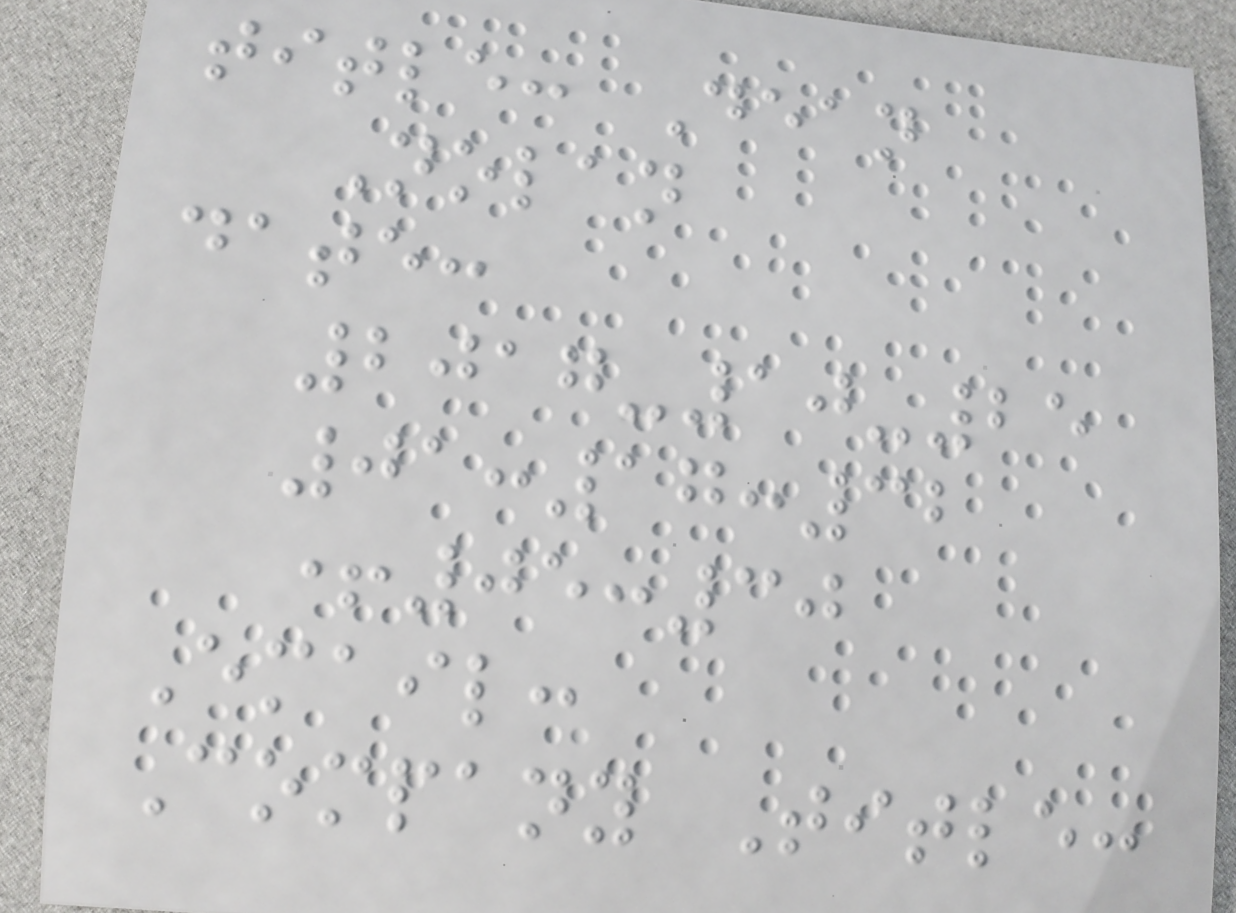title: Dean
Nolan
date:
2017-10-25
01:17:32
+05:30
Email:
Company Title:
